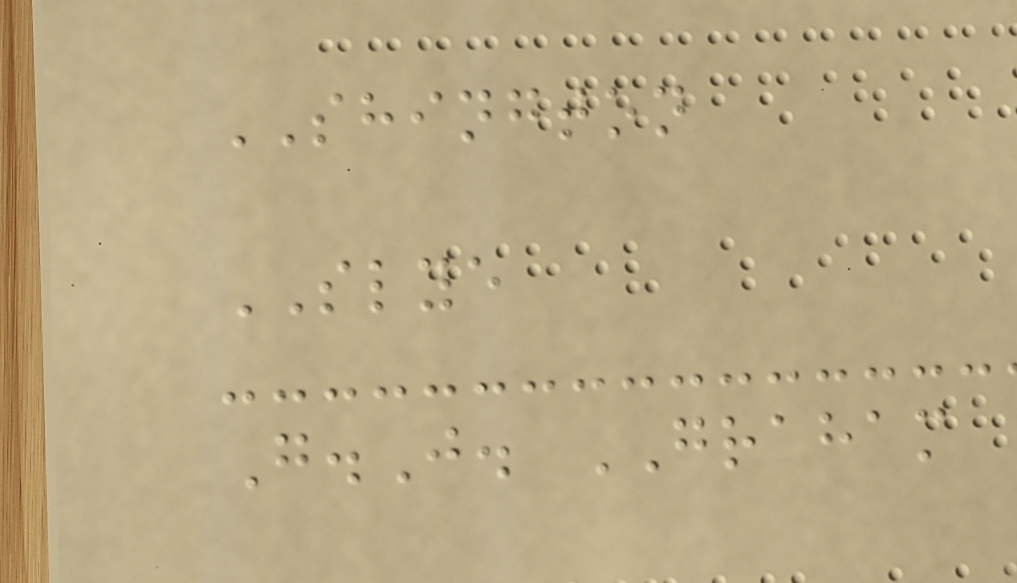SHINGTON
SLYE
G.J. GRAHAM
